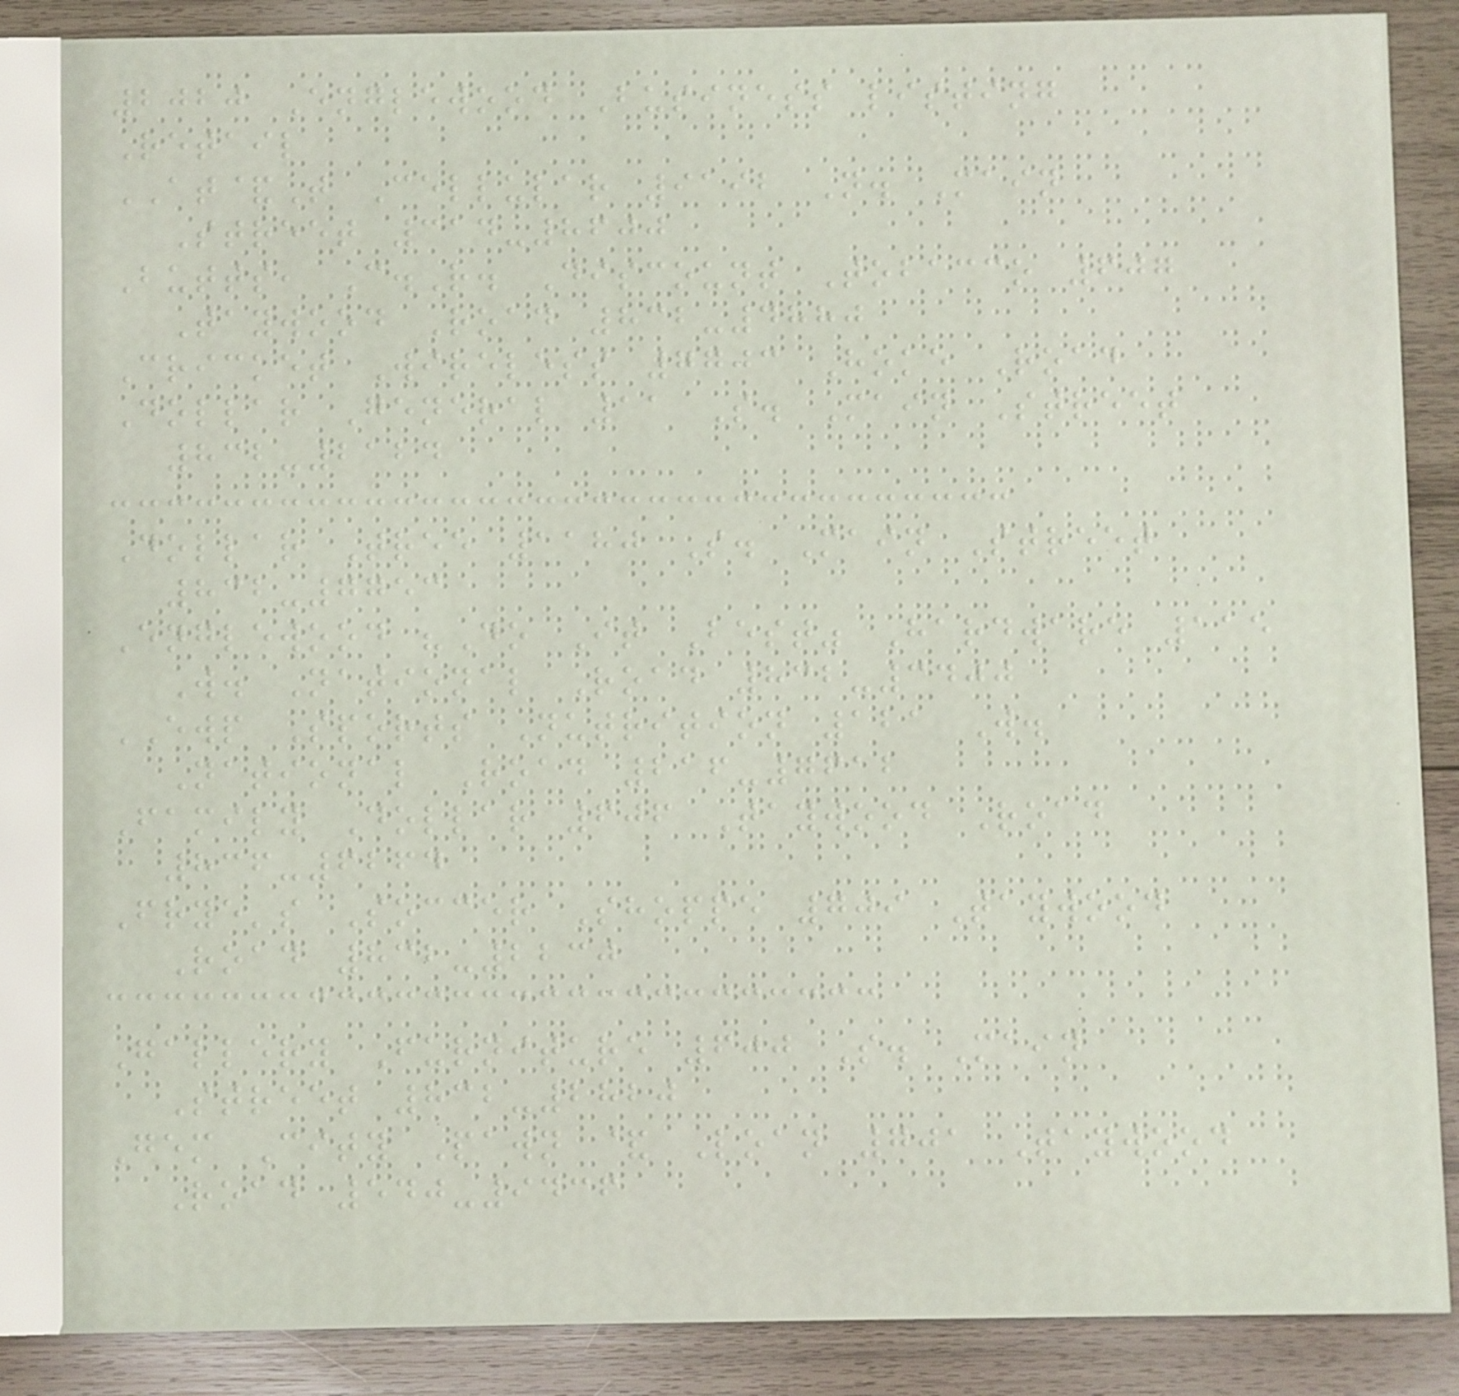2020 Englewood Business listing
Retail
AT&T Cellular 9192 N. Main
Street 314-8600
Butts, C.R. Discount Tobacco 607
Taywood Road 832-4880
Cricket Wireless 7703 Hoke Road
Dollar General 11 S. Main Street
832-2124
Dollar Tree 1180 S. Main Street
832-7753
Englewood "Do It Best" Hardware 115
W. National Road 832-3400
EWP Sports Nutrition 121 W.
National Road 216-7612
Family Dollar 606 Taywood Road
836-6264
Frye's Soccer Shoppe 709 Taywood
Road 832-2230
Gallery Furniture 600 S. Main
Street 832-2820
Gem City Pawn & Loan 701 Taywood
Road 540-9436
